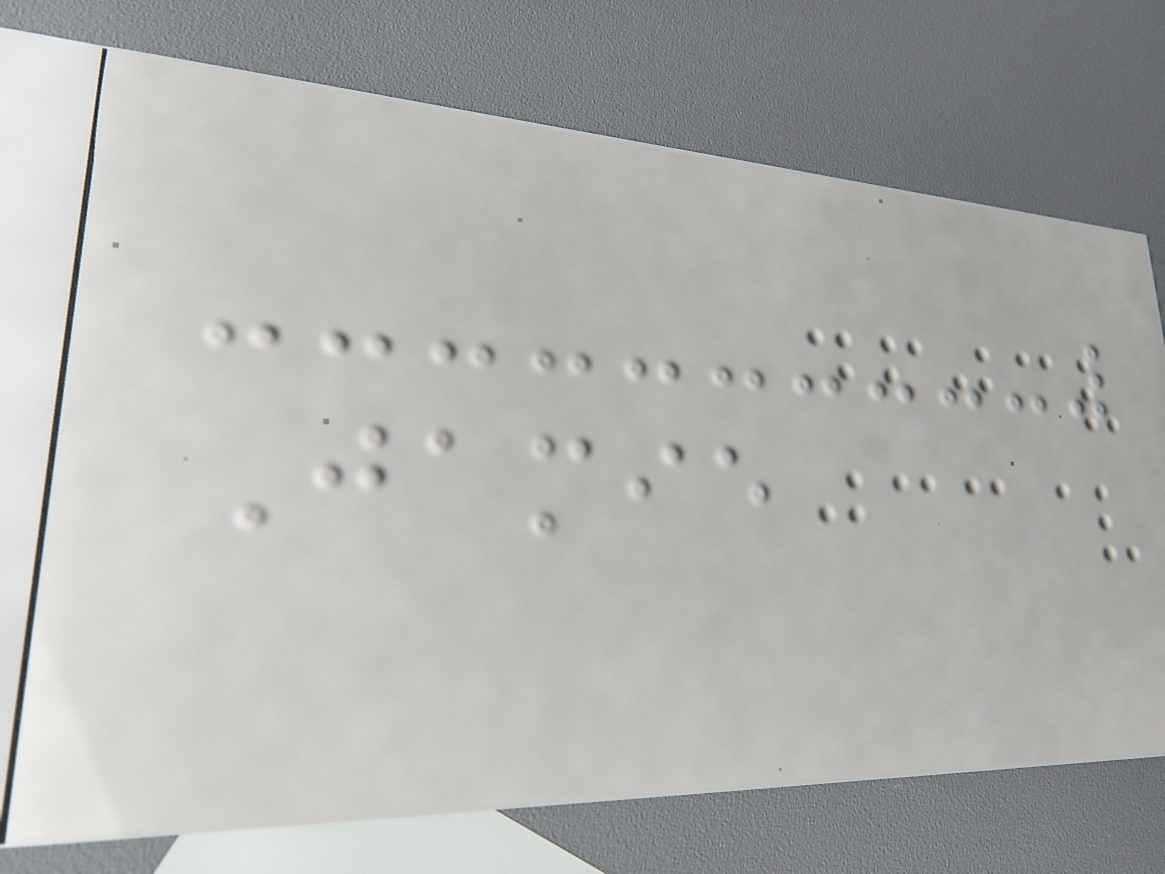Jamie
